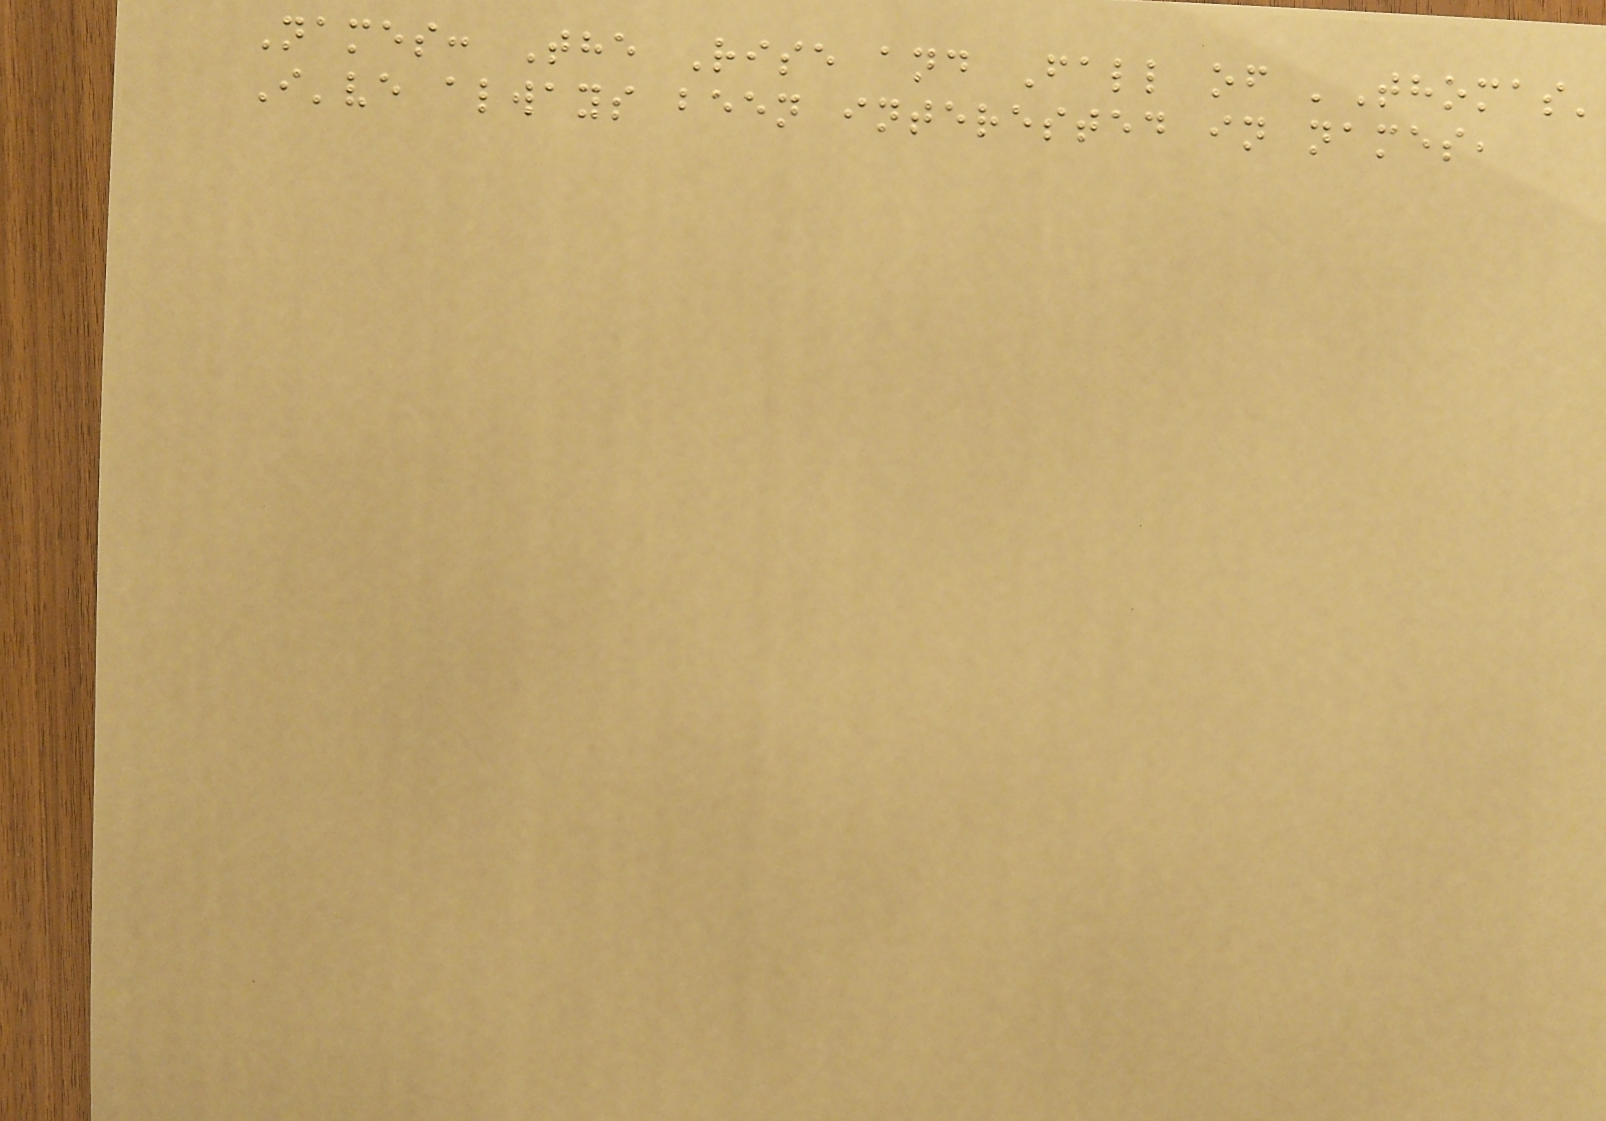Names: The Rise and Fall of 'Thomas'
I've always been interested in names,
